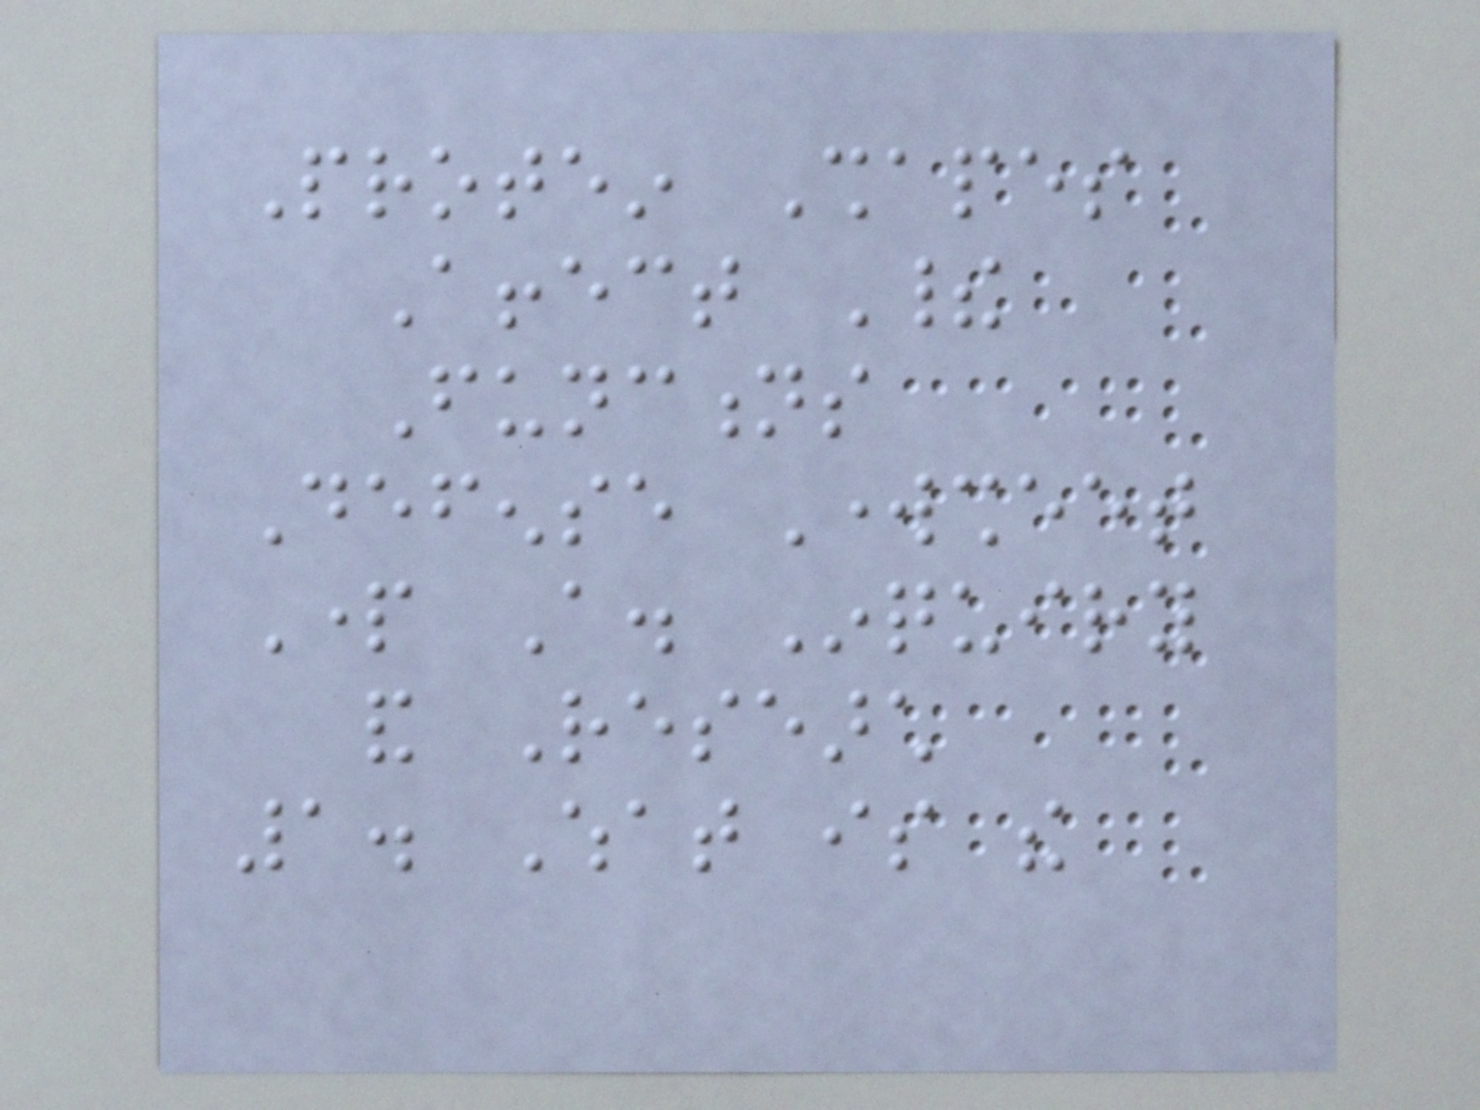Protein Shapes
Affect Their
Functions
Defense Worksheet
Part A. Inquiry
and Research
1. What is the
